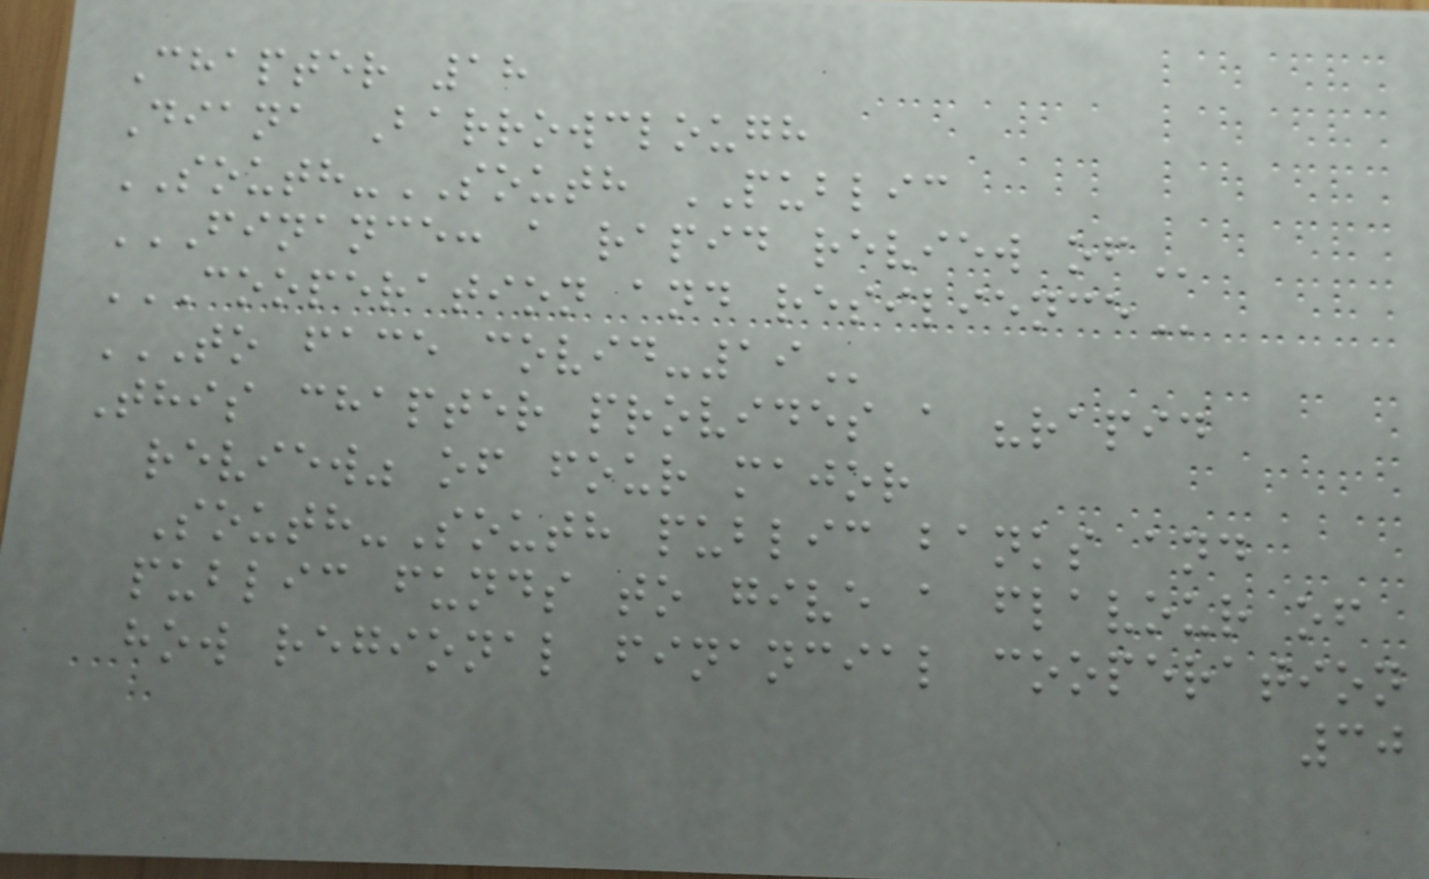Chapter 18
Diana Barrowclough
SOUTH-SOUTH PUBLIC
FINANCE: A RAPID REVIEW OF
COOPERATION AND RESILIENCE
TO FACE COVID-19
This chapter provides a "rapid
review" of four major
South-South public banks and
public funds to give a flavour of
how regional financial cooperation
30
